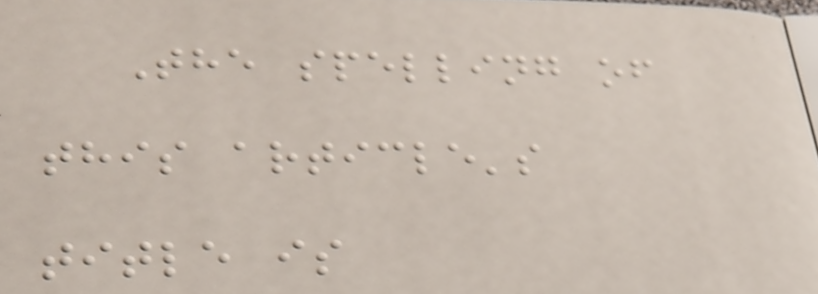The spelling of
this article's
title is
